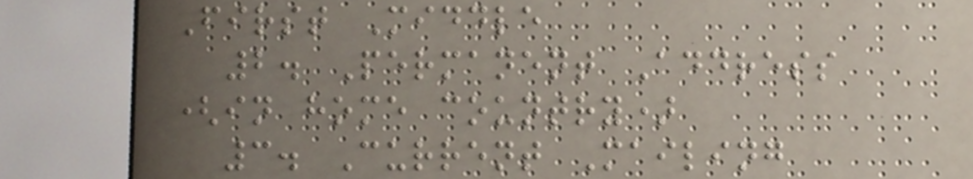First Middle
2. Permanent Address
(in home country)
3. Current Mailing
